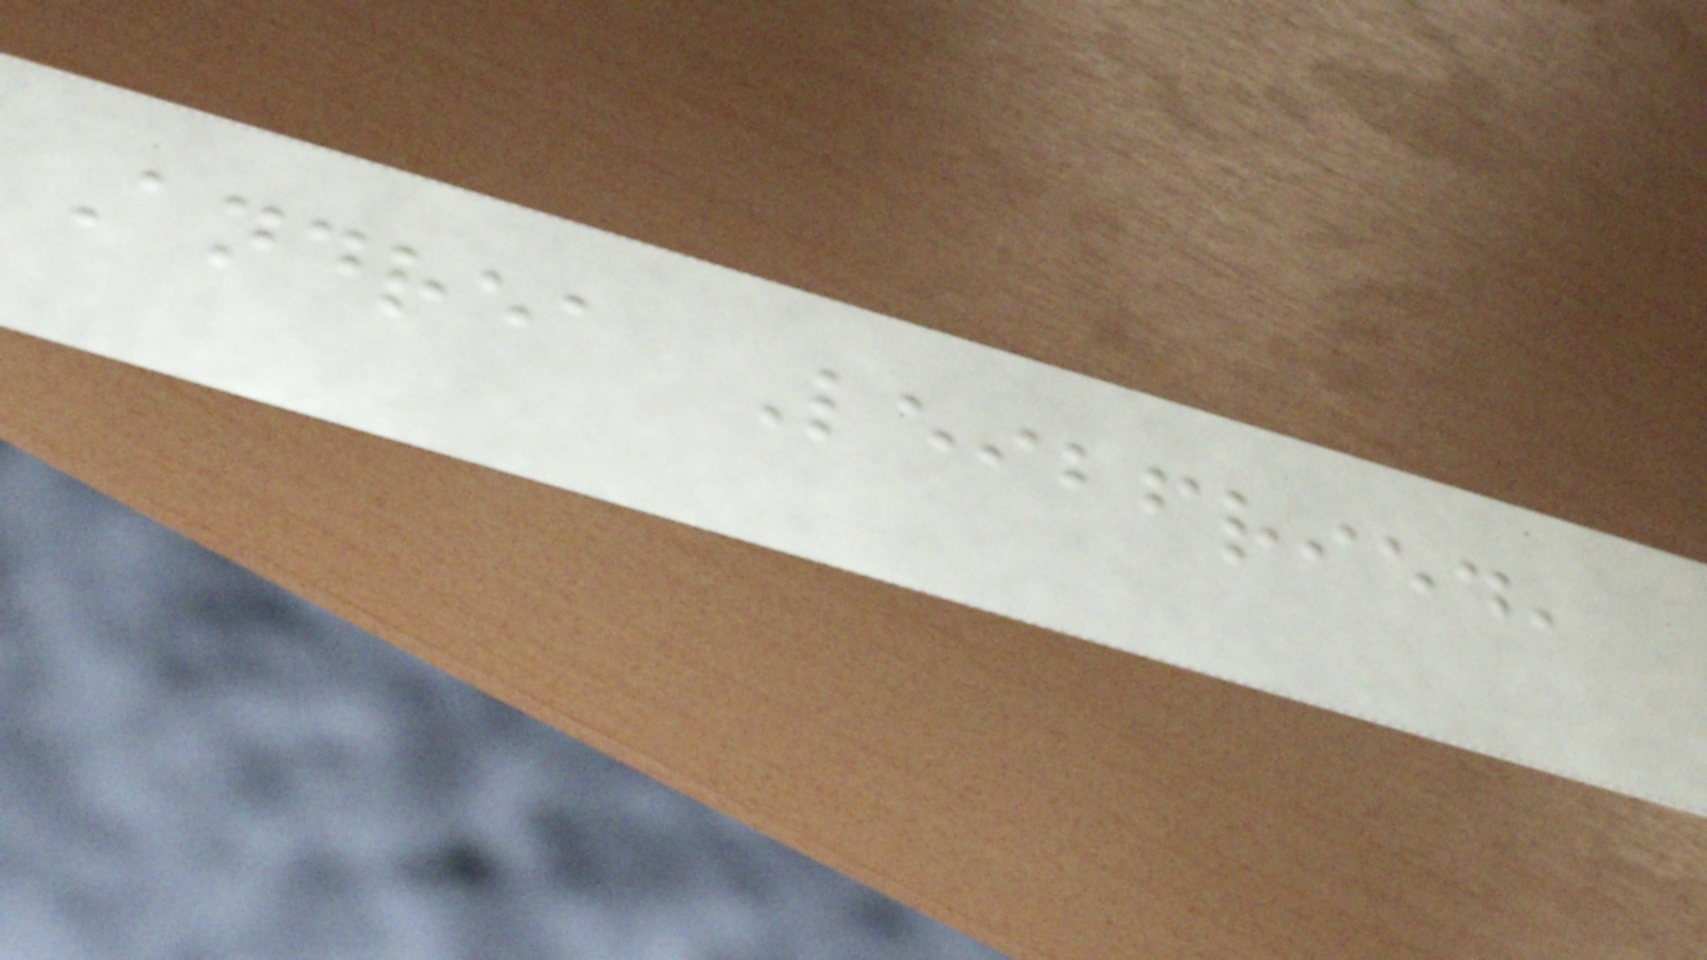Andrea Leibfried,
